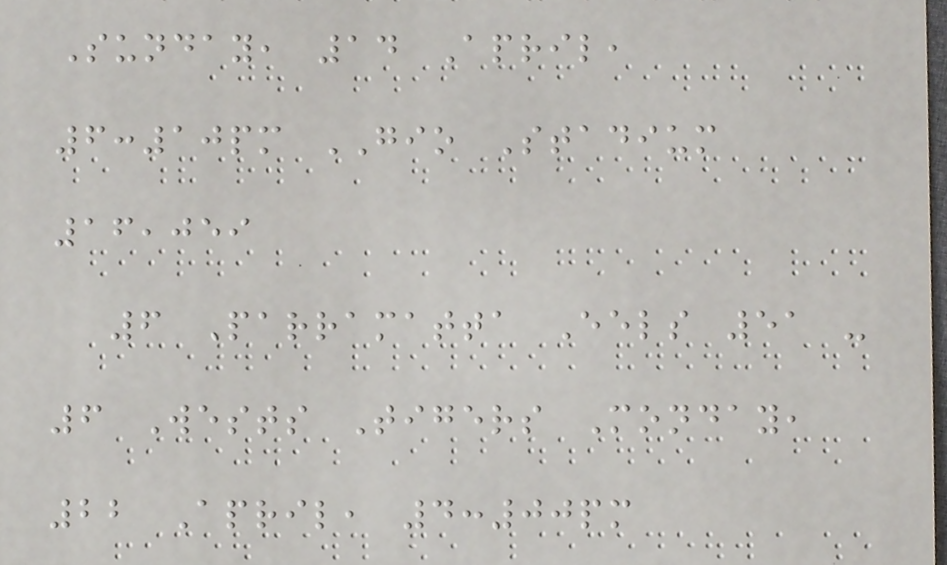Sunday, 14 April,
6:10pm GIO Stadium
16,059
6 Parramatta Eels 51 -
6 Wests Tigers Monday,
22 April, 4:00pm
